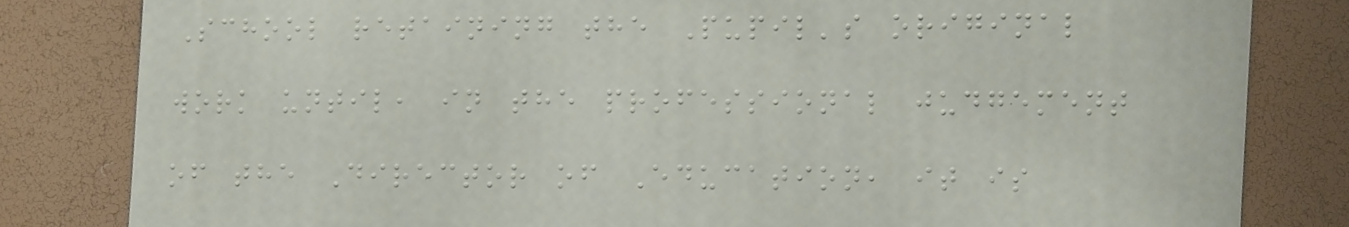School retaining the Pupil's original
work until, in the professional judgement
of the Director of Education, it is
